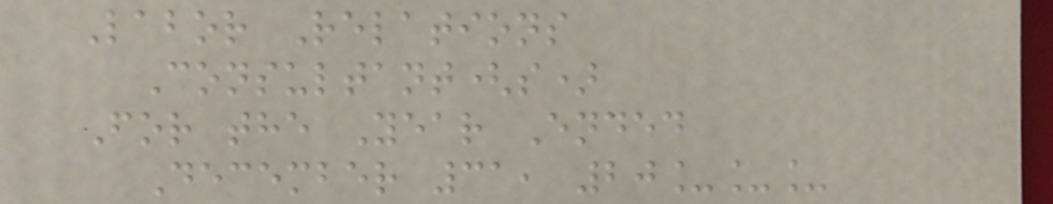Labor Relations
Consultant(s)
For the Year Ended
December 31, 20___
